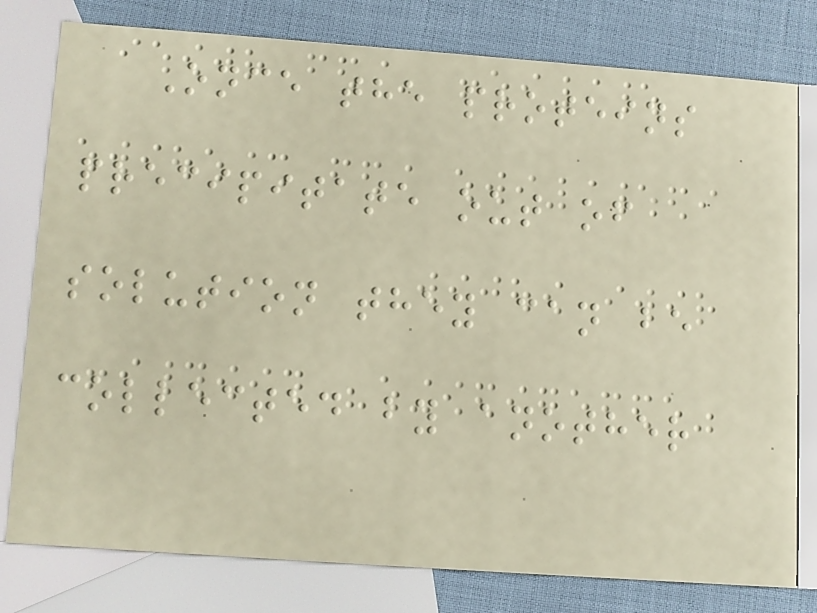Once the proteins
precipitate out of
solution they can be
collected by another
